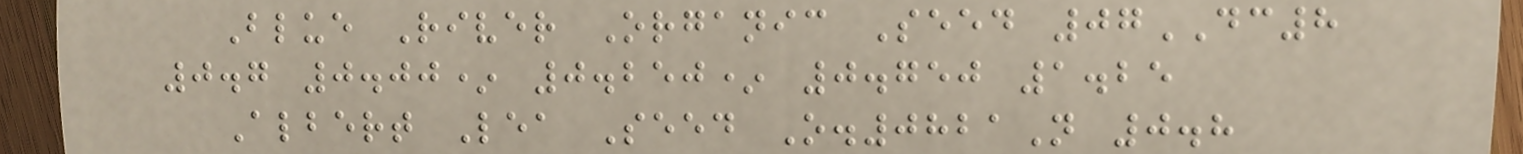Blue River Organic Seed 07DC8
0.7 0.00* 0.250* 0.750 1.25
Albert Lea Seed O.0821N 0.8
